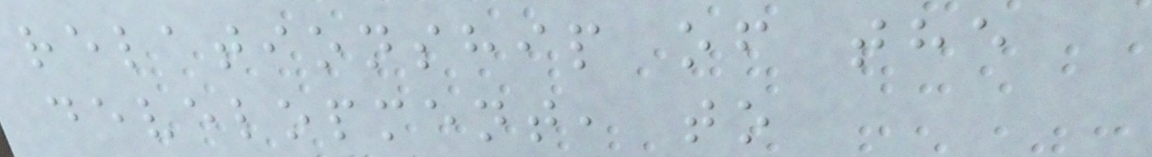relationship of the
development, to
